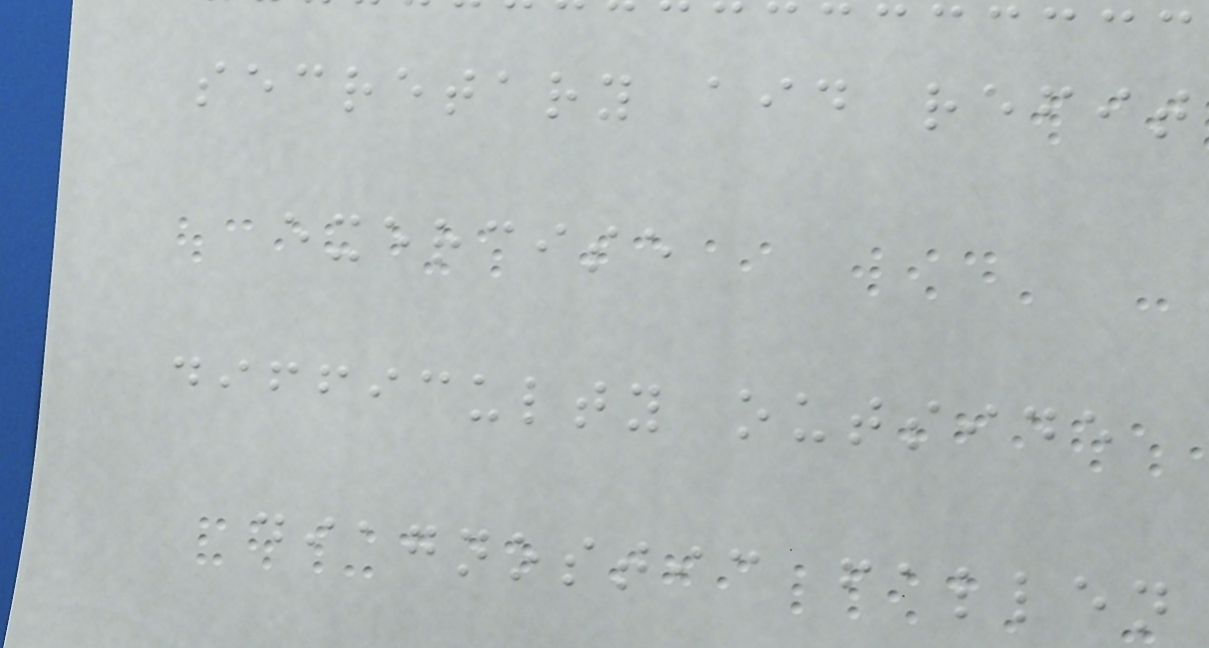secretary aid refit
exercise
difficulty outside
diagnostic fallen
